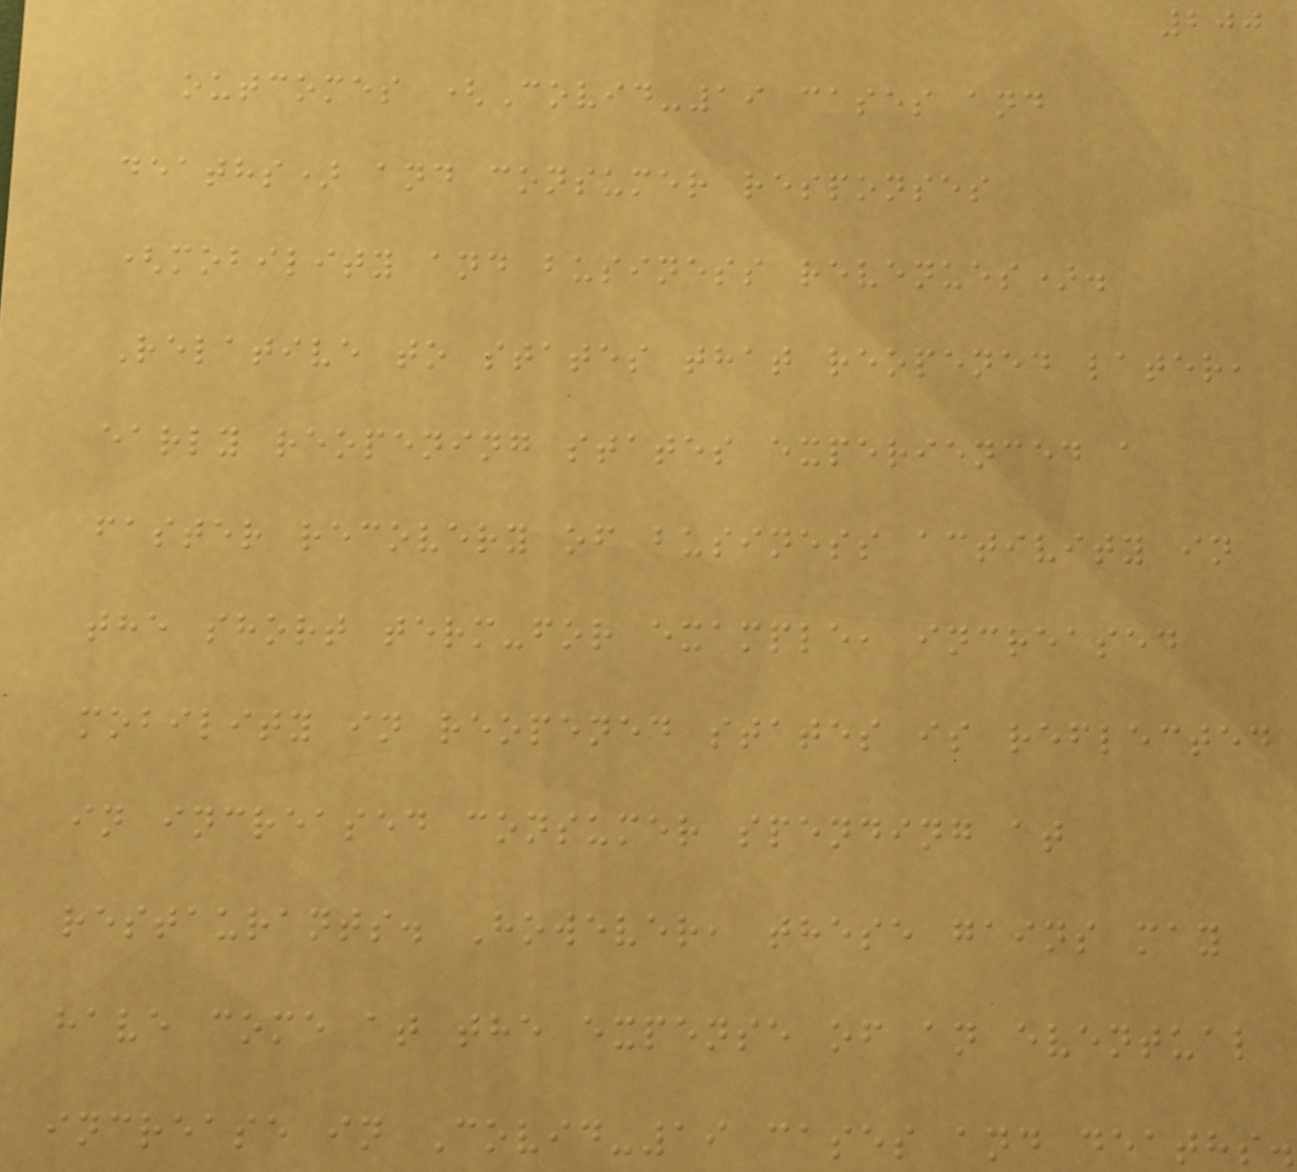200
outcomes (Covid-19 cases and
deaths) and consumer responses
(mobility and business revenues).
Relative to states that reopened later,
early reopening states experienced a
faster recovery of business activity in
the short term-for example, increased
mobility in reopened states is reflected
in increased consumer spending at
restaurants. However, these gains may
have come at the expense of an eventual
increase in Covid-19 cases and deaths.
